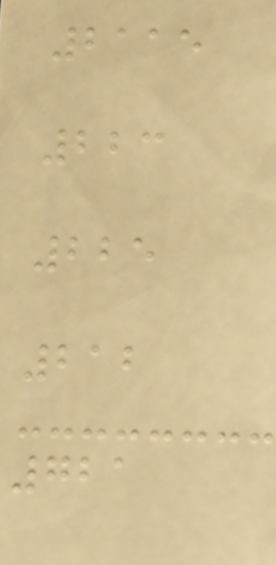2115
223
225
212
721
